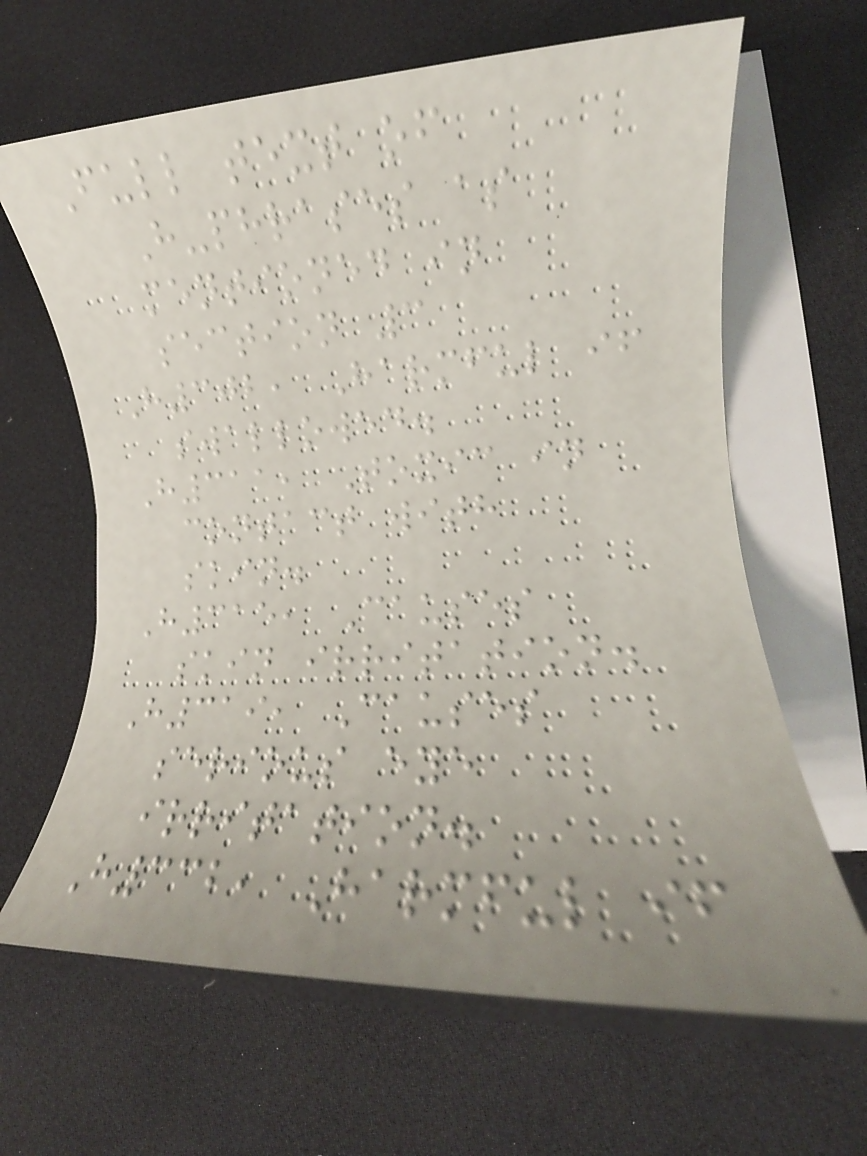Full text of
H-phrases as
mentioned in
section 3
H302, Harmful if
swallowed.
H311, Toxic in
contact with
skin.
H315, Causes
skin irritation.
H319, Causes
serious eye
irritation.
H332, Harmful if
